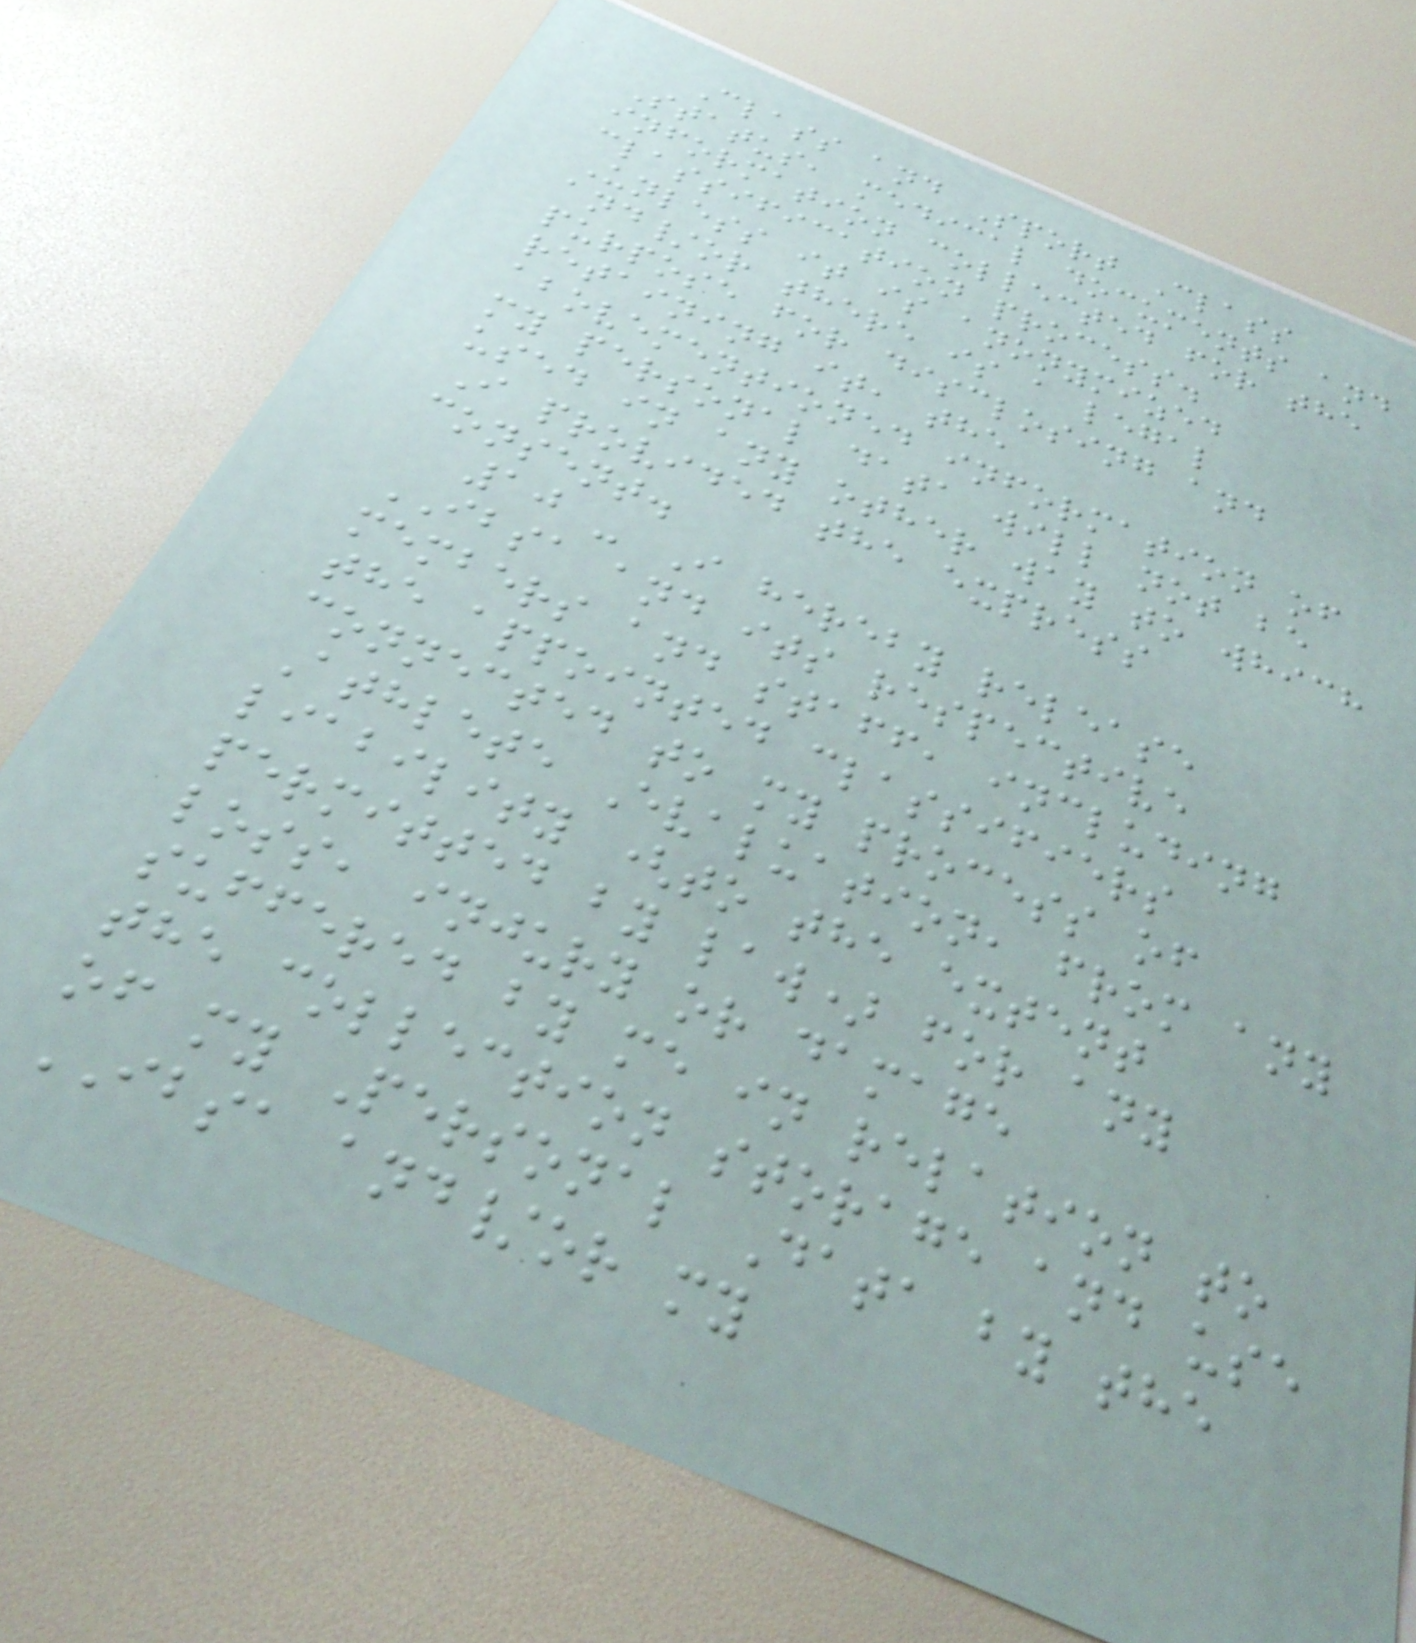Class and Sport Class
Status, medical documents and
information collected for the
classification process.
Unless it is anonymized
and/or there is a legal
purpose for disclosing and
retaining it, the
abovementioned information of
my personal data will not be
used in any other way to which
I provided the express
consent.
10 - I hereby release
IBSA and its respective
members and staff, including
the appointed classifiers
connected to my process of
Athlete Evaluation, from any
liability (to the extent
permitted by law) for any
loss, injury or damage
suffered by me in relation to
the collection storage and use
of my Personal Data by the
IBSA and/or my
